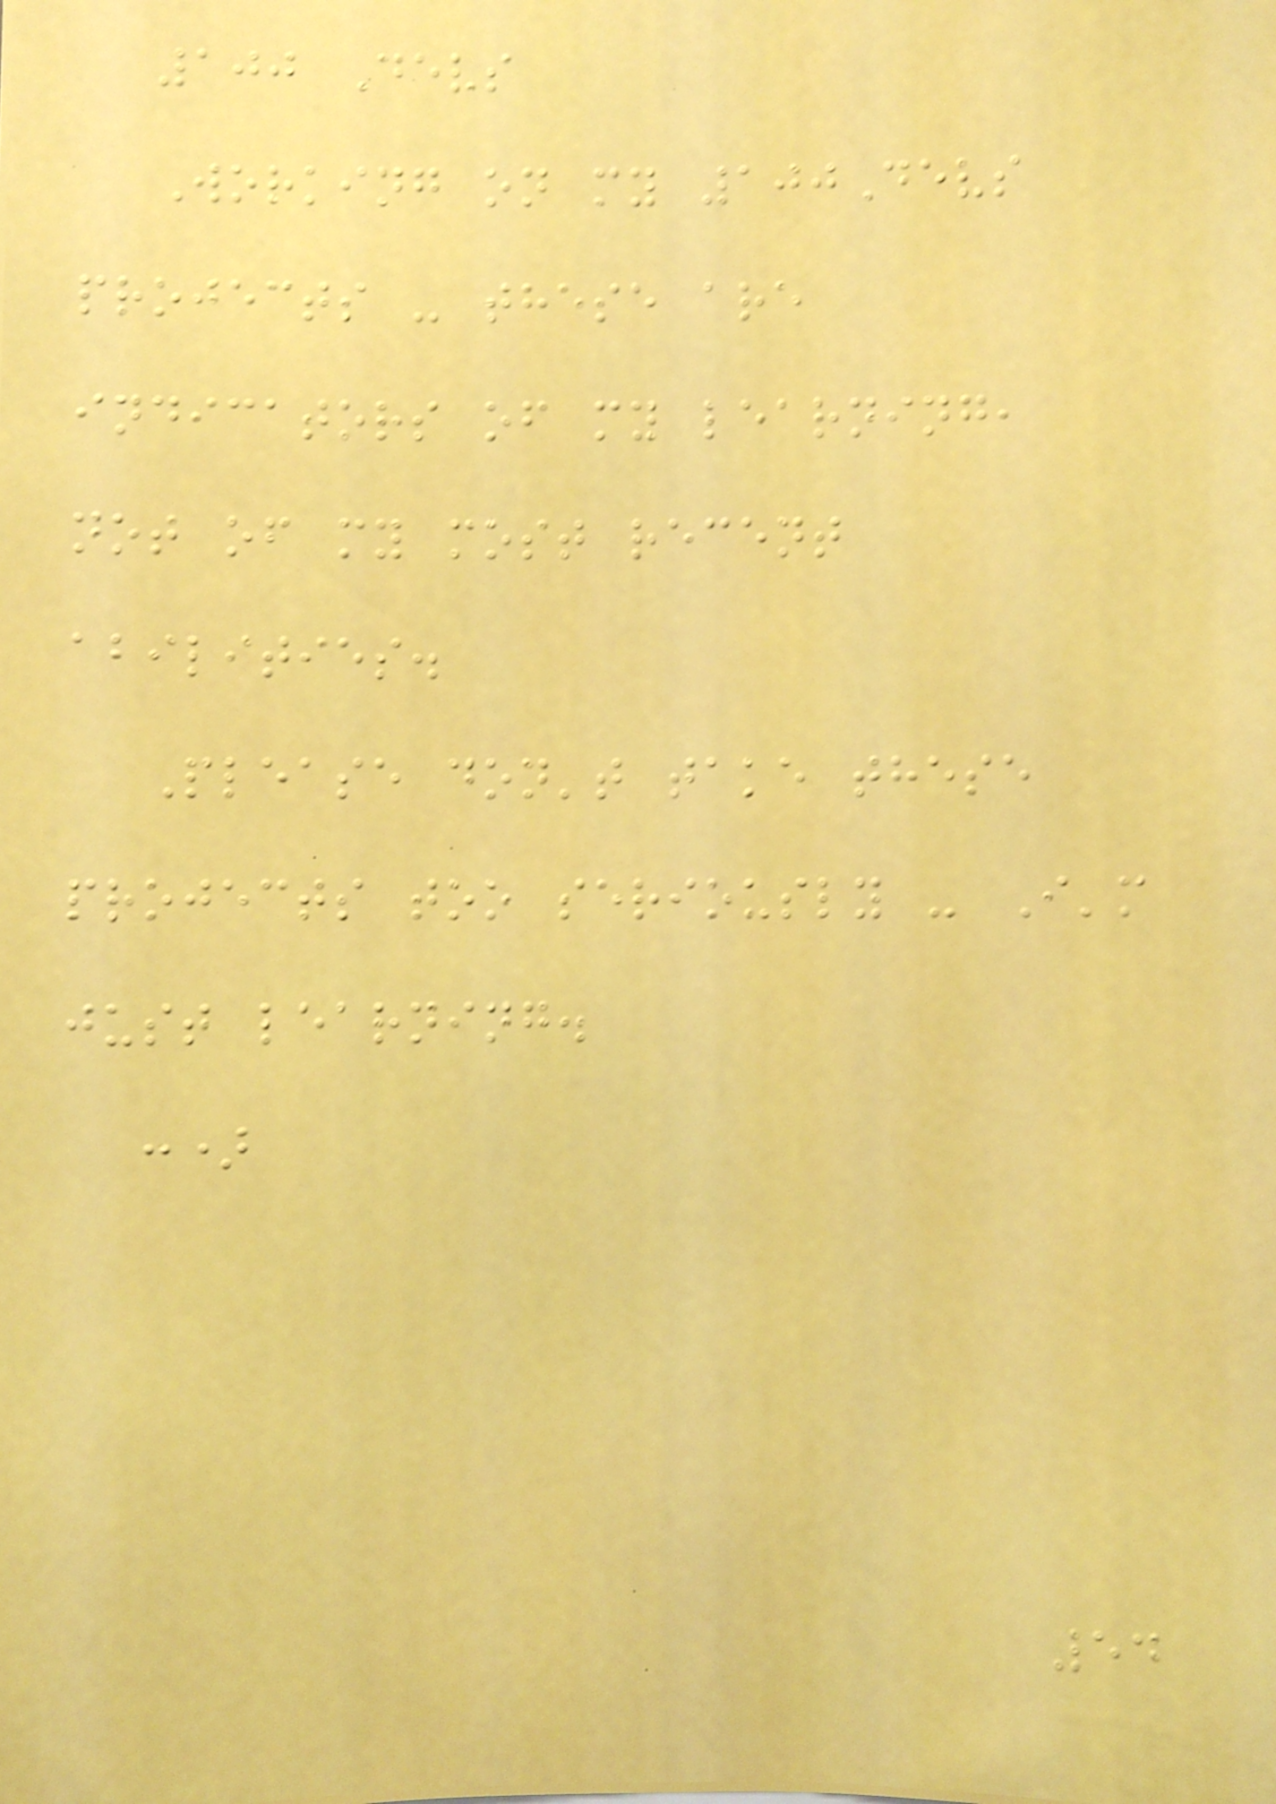100 Devs
Working on my 100Devs
projects - these are
indicators of my learning,
not of my most recent
abilities.
Please don't take these
projects too seriously - I'm
just learning.
:)
54
